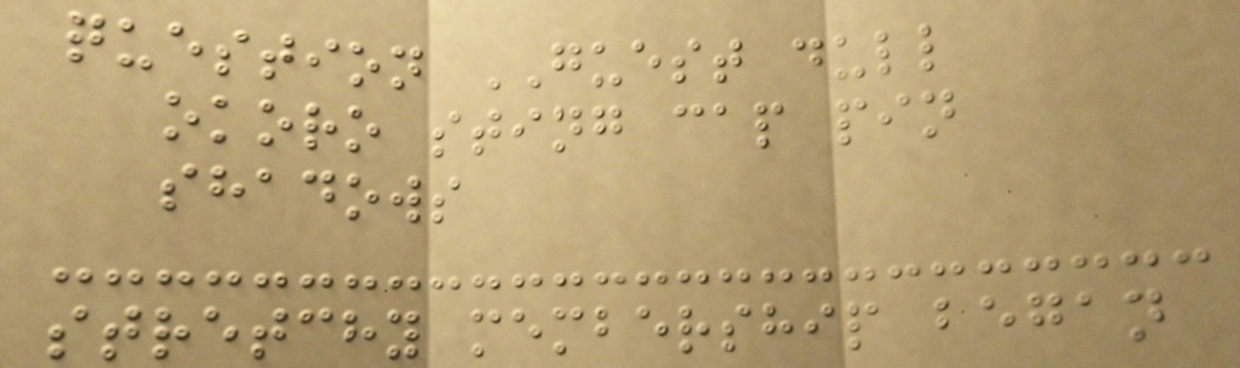question GUEST dull
okoro sting cap pin
shadows
stretchy membership began
